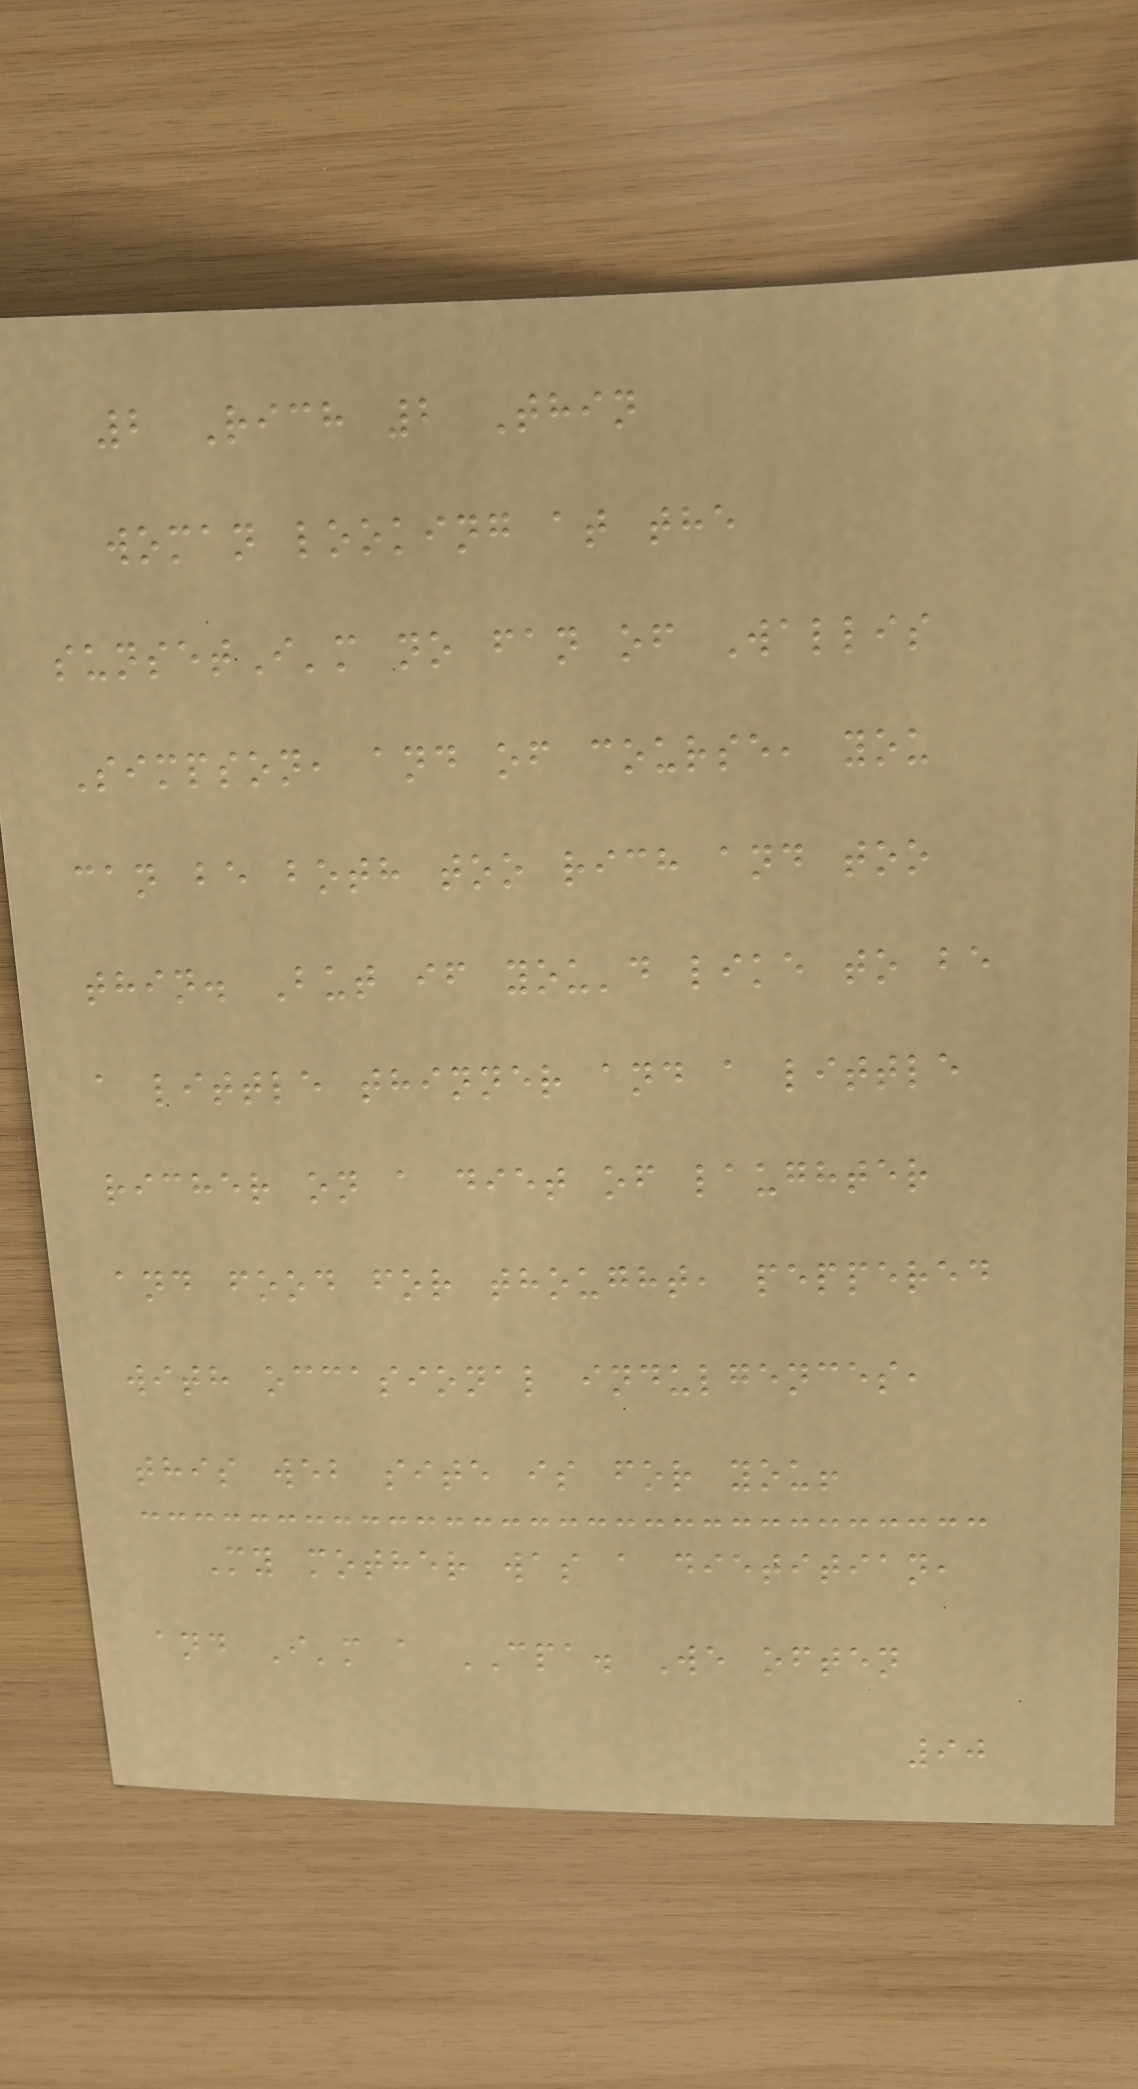2 Rich 2 Thin
woman looking at the
sunsetI'm no fan of Wallis
Simpson, and of course, you
can be both too rich and too
thin. But if you'd like to be
a little thinner and a little
richer on a diet of laughter
and food for thought, peppered
with occasional indulgences,
this web site is for you!
My mother was a dietitian,
and I'm a CPA. We often
90
